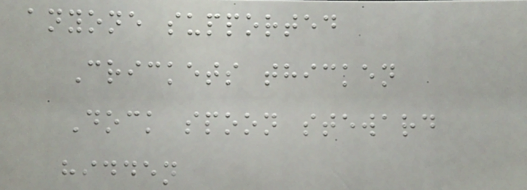anyone supported
Crickets thicken
Dock spoon steward
hidden
